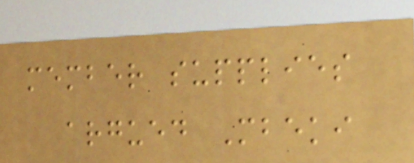member supplies
argued Mbeki
